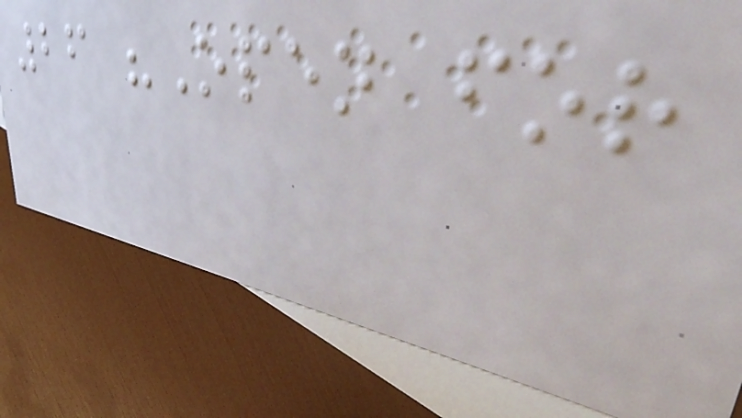26 "Open for
